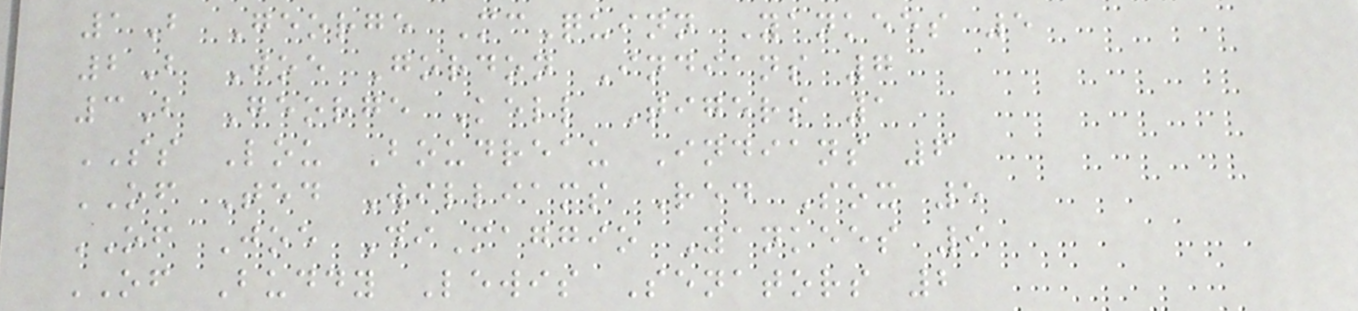1B George McQuinn Yankees 5
2B Joe Gordon Indians 7
3B George Kell Tigers 1
SS Lou Boudreau Indians 6
OF Ted Williams Red Sox 5
OF Joe DiMaggio Yankees 9
OF Buddy Lewis Senators 2
